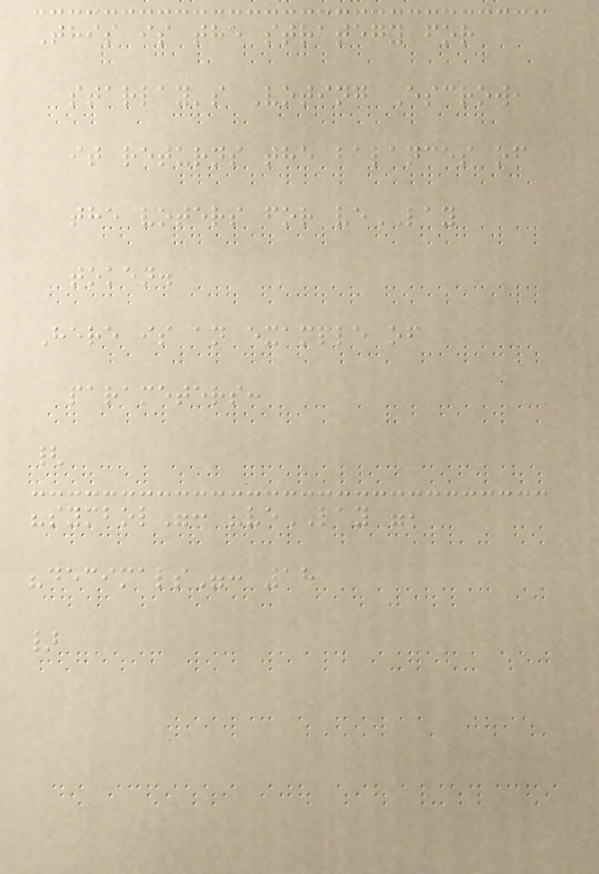This is the strategy for
starlay's Voting Escrow,
it returns the balances of
the voters for veLAY
token.
Here is an example of
parameters:
{
"symbol": "veLAY",
"decimals": 18
}
